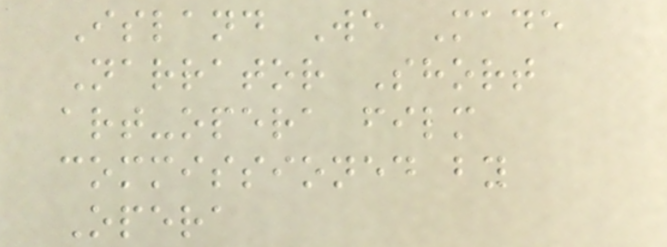Island We Made
Narrator Short
art-opera film
commissioned by
Opera
